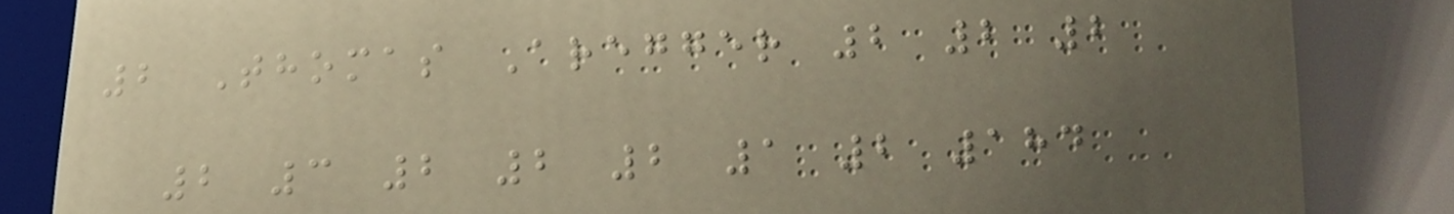2 Thomas Aregger 2 2 2
2 3 2 2 2 1 2 184
